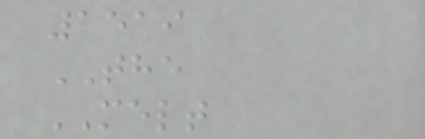1519
THE
MELT
